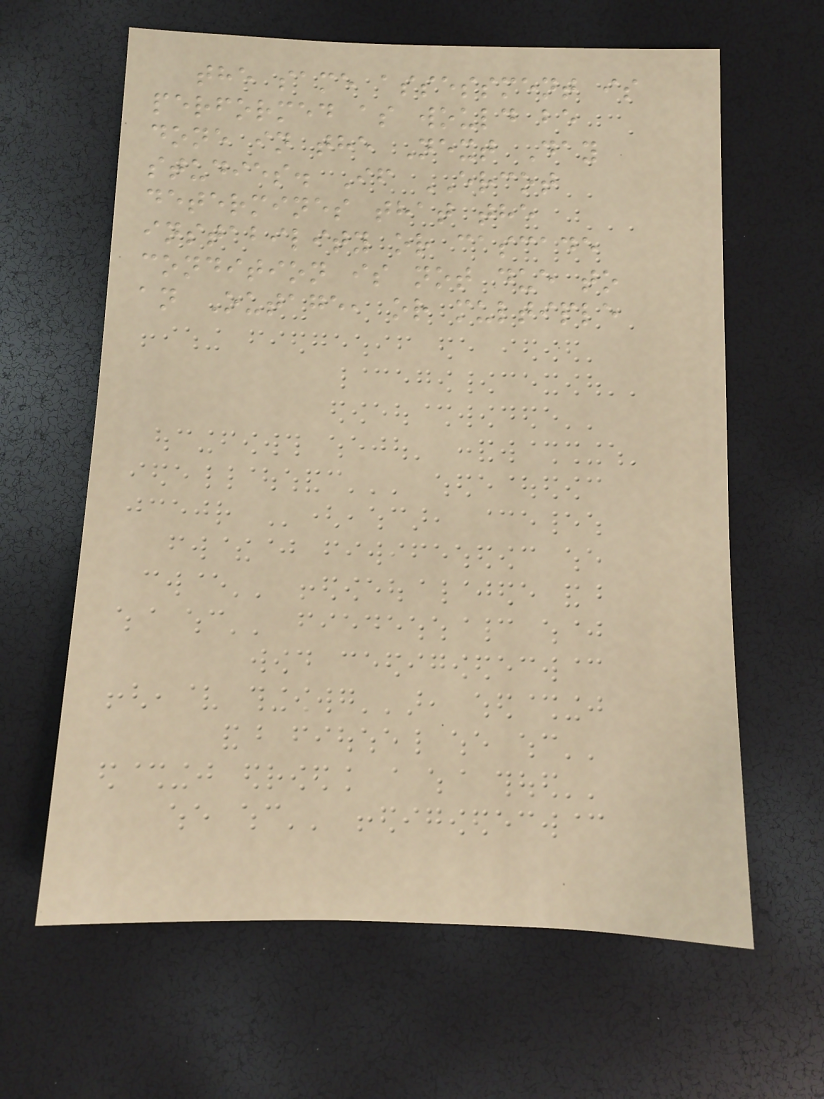the same assessment is
performed as would be
done in the Next Day
studies. If ERCOT
determines that the
instability or cascade
condition is not due to
an Outage, or multiple
